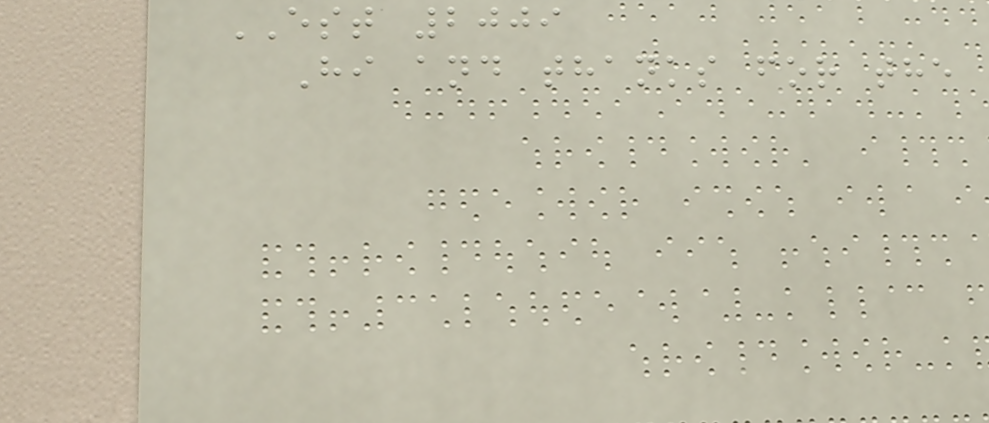EST 2009
Hi and thanks for the
